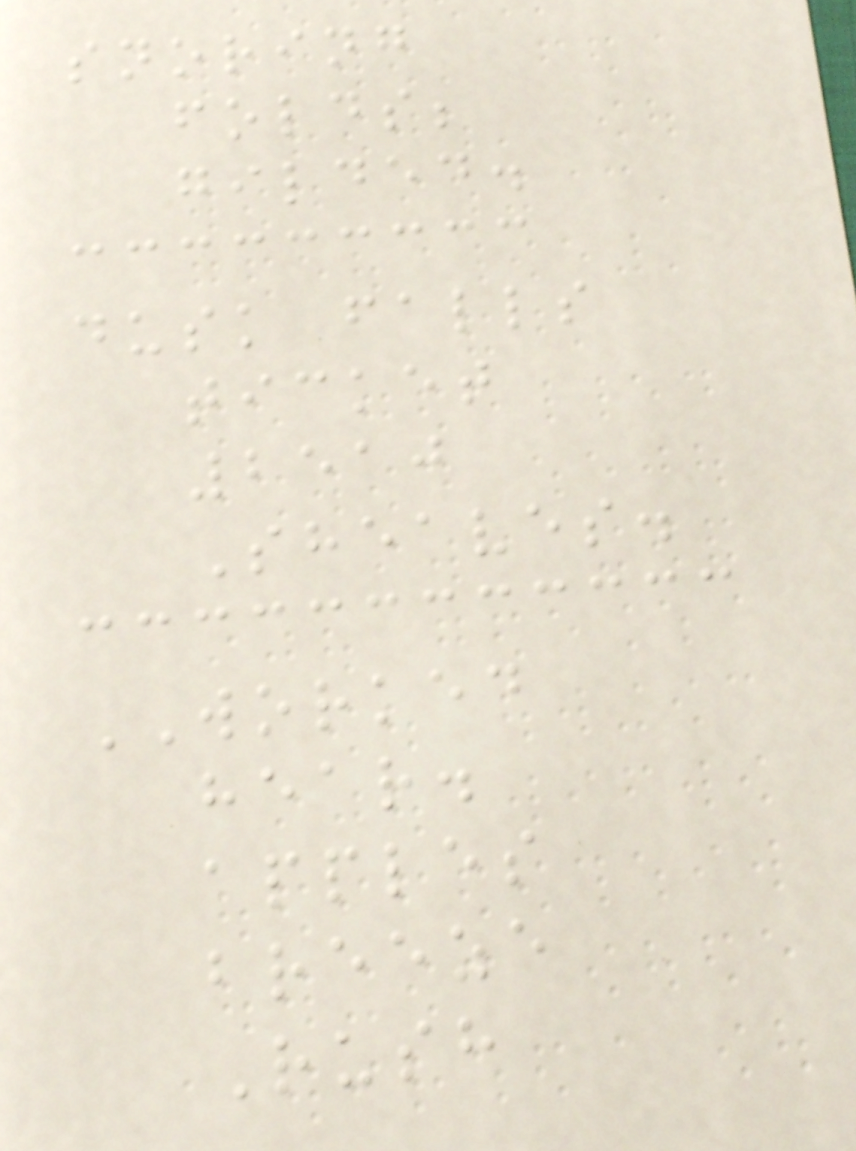snoring
folds;
gilded.
dusk falls
ticket
2510
Sheaves.
WORKED
hear.
apples
breeze
Rush
